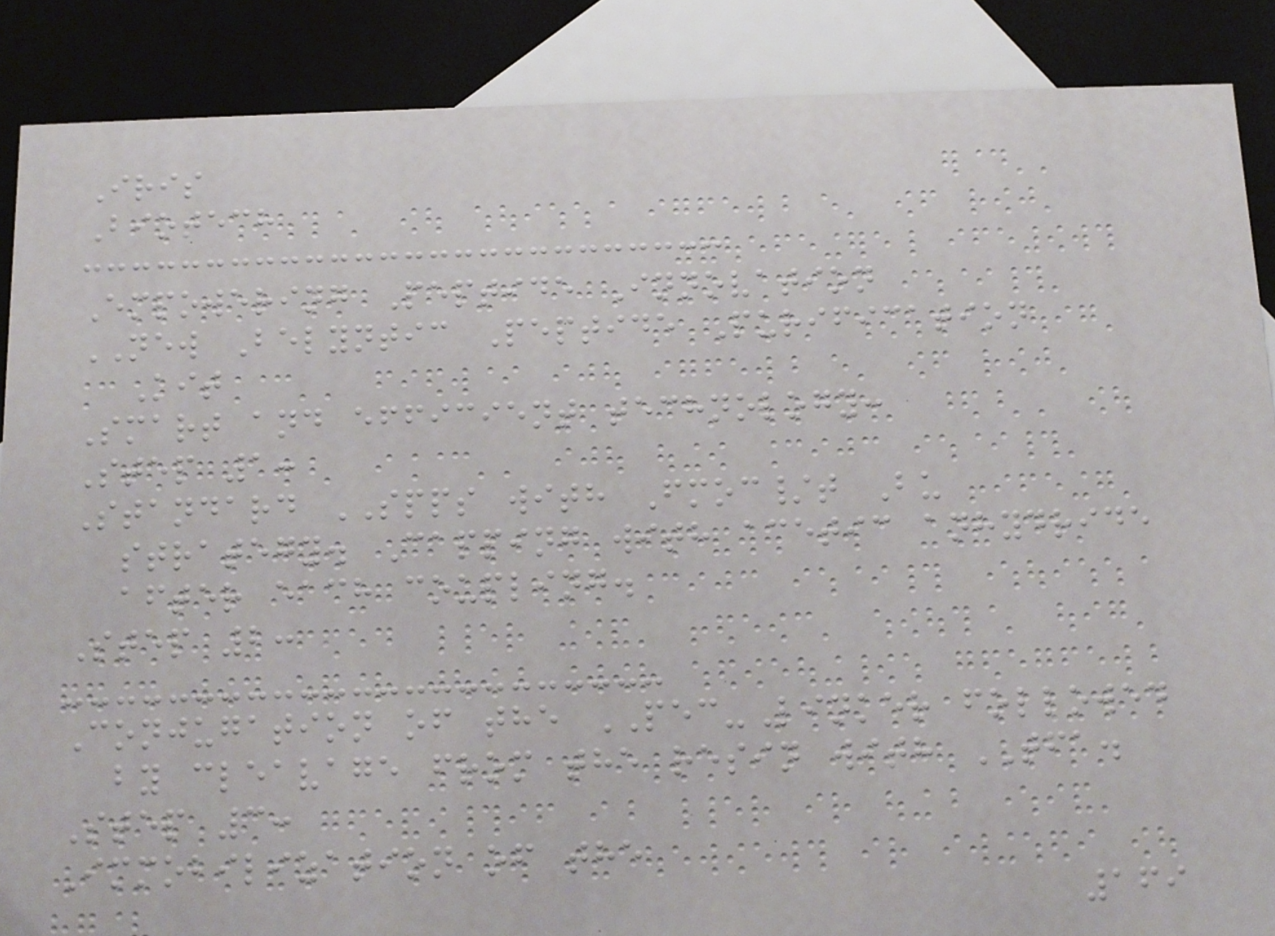Iris
Biotech
Empowering Peptide Innovation
NEW Belyntic Peptide Purification
Kit
Smart and efficient technology:
Step 1:
Standard SPPS with Fmoc/t Bu
strategy. Capping with acetic anhydride
after each coupling.
Step 2:
Conjugation of the PEC-Linker followed
by cleavage from the resin with TFA.
Step 3:
Immobilization of the
169
